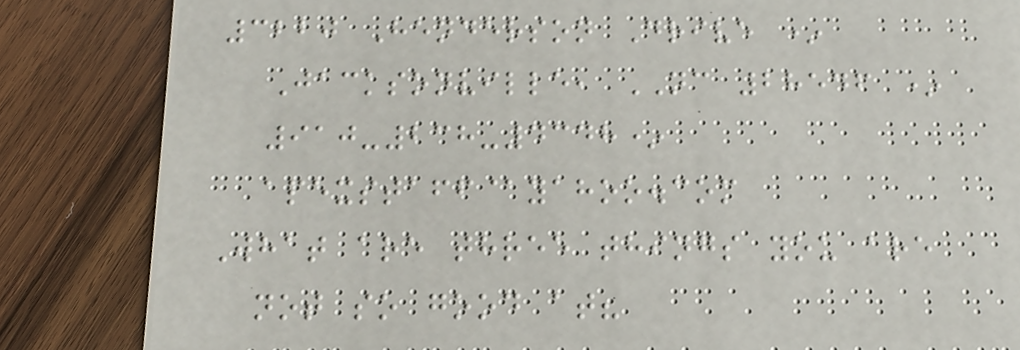3220 Henderson Drive *
Jacksonville, NC 28546 *
910-238-4348*
apexstaff@yahoo.com
What are three things you are
not so good at?
